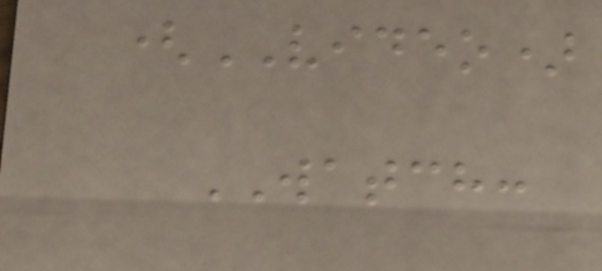(VIDEO)
WATCH:
